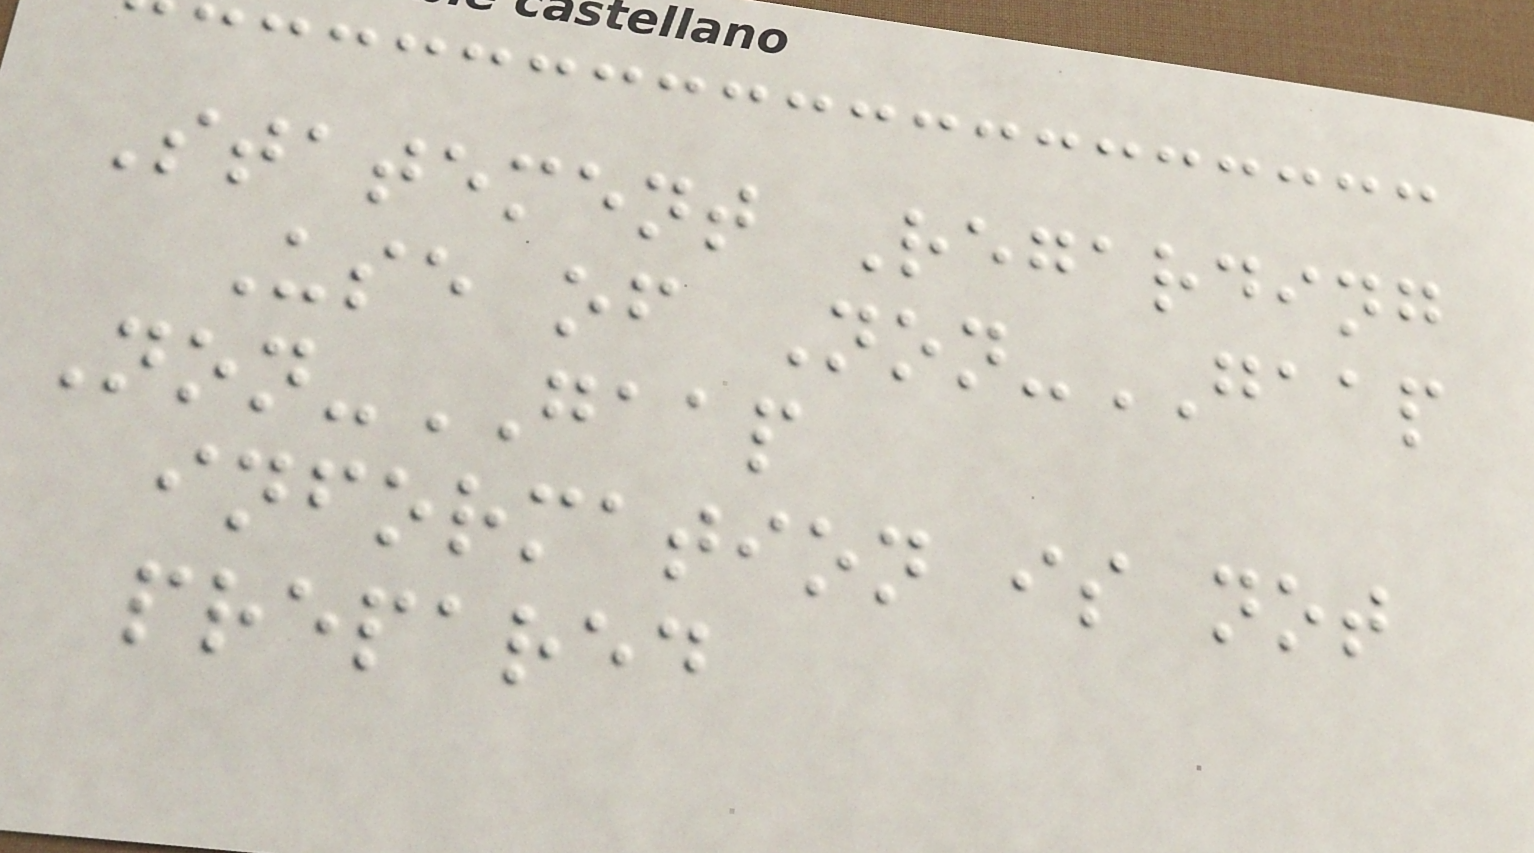Statement Regarding
Use of Non-GAAP
Non-GAAP
information is not
prepared
